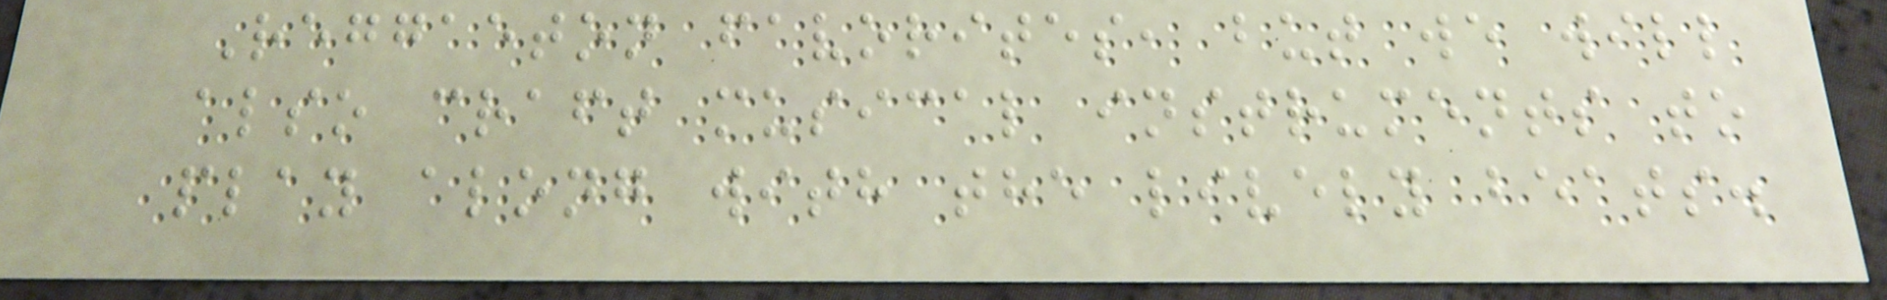Reggaeton favorites, but we will
also craft musical instruments to
play along with the lively beats.
